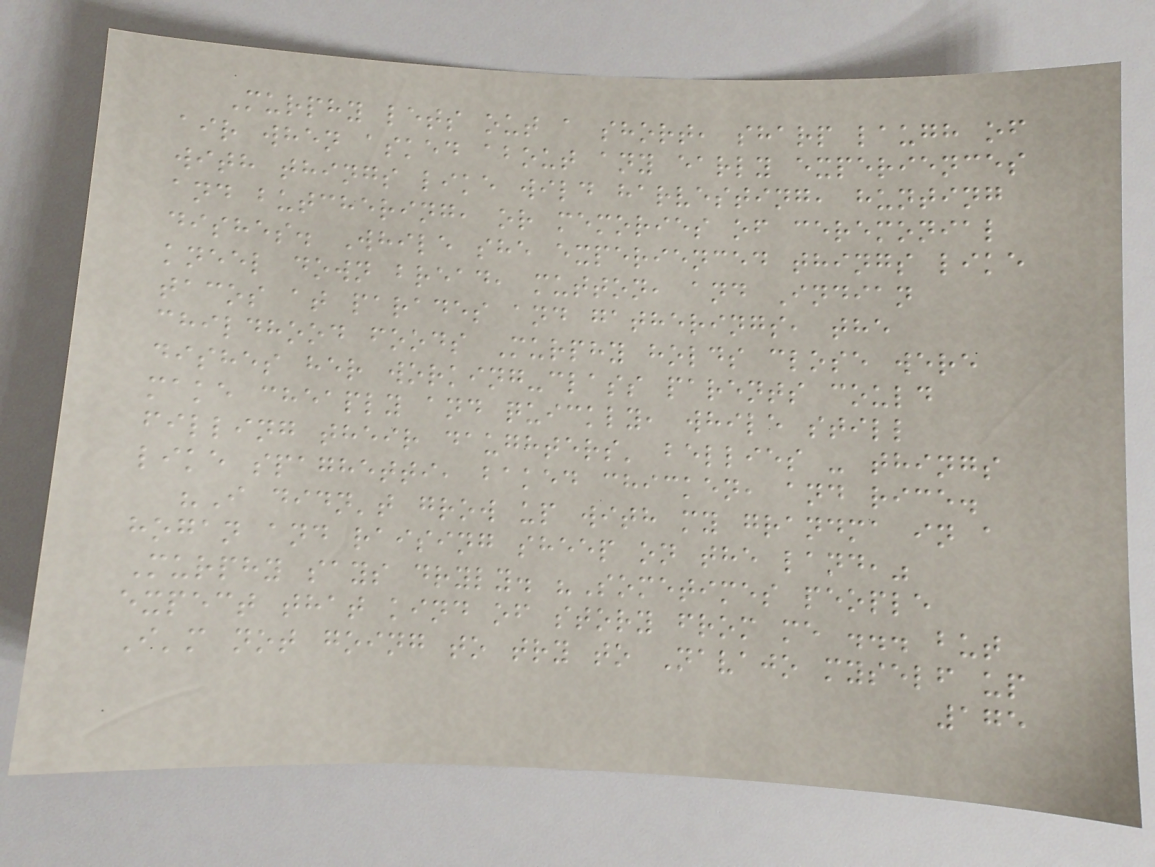Murphy lets out a short, sharp laugh of
air when asked about any early experiences
with things like wild harvesting, hunting
and butchering, or memories of ceremonial
dishes. While she experienced things like
kneel down bread, mutton, and Indian
tacos at parades and gatherings, the
childhood foods Murphy holds close were
dishes her working-class parents could
make cheaply and quickly, while still
filling their daughters' bellies - things
like spaghetti, baked chicken, and rice.
"I didn't grow up with my grandma in a
hogan and raising sheep on the land,"
Murphy says dryly. "Sometimes people
expect that kind of story from me ... but
I'm not going to try to Navajo myself up
175
